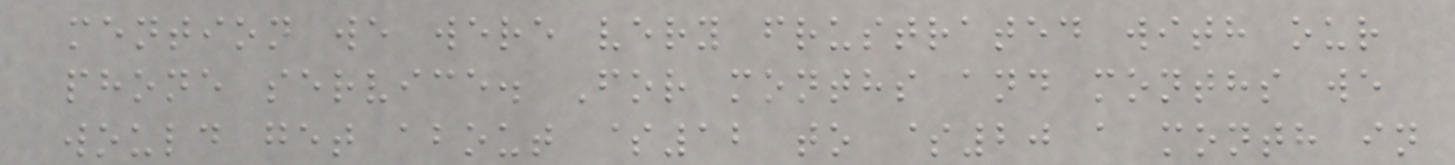mention we were very frustrated with our
phone service. For months and months we
would get about $12 to $20 a month in
